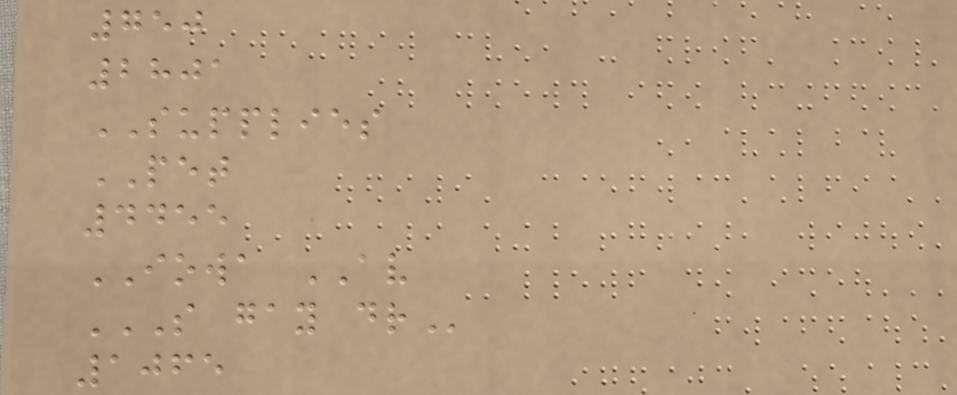750
2801
SUPPLIES
PET
4455
IOWA AV
S GAY DR
1065
